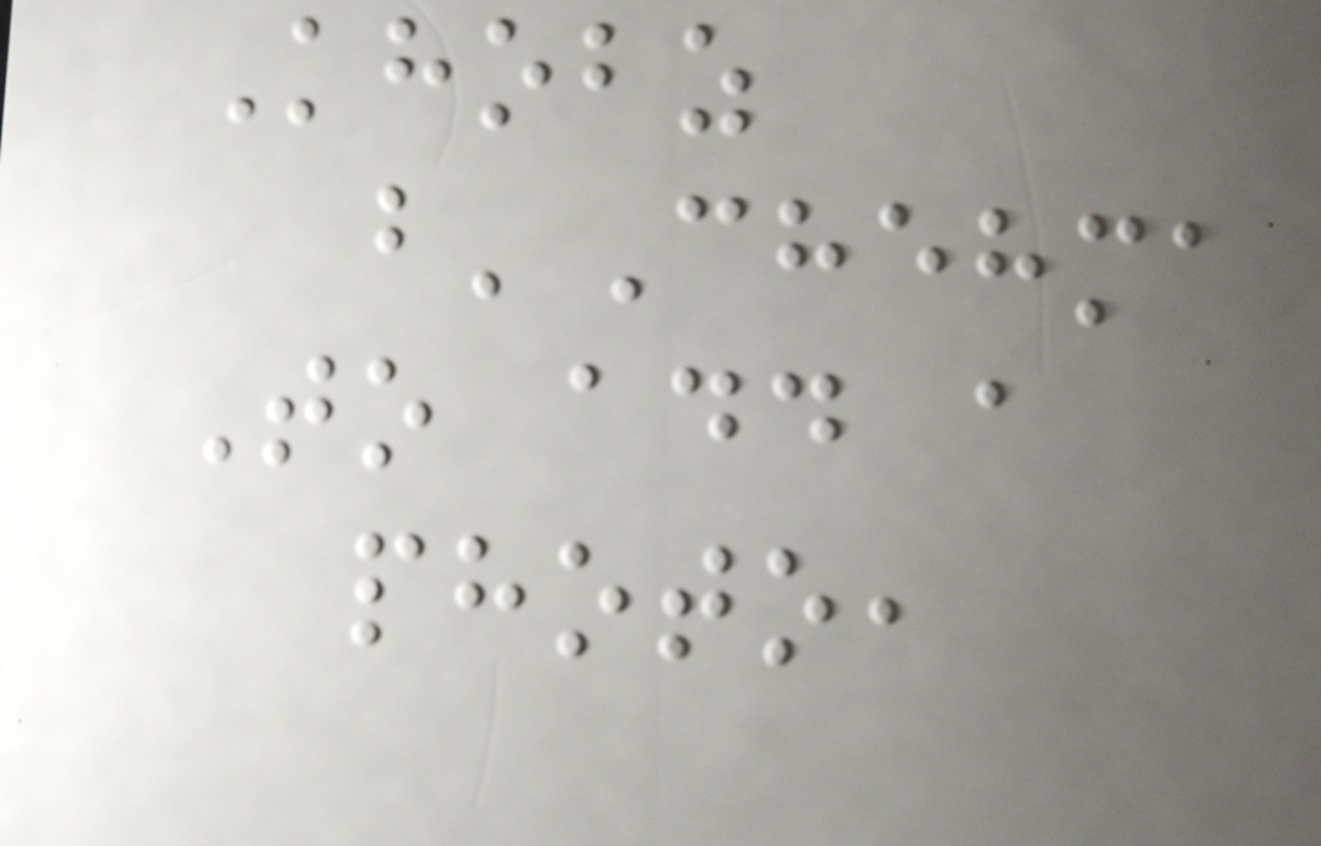Khobz
b'Chehma
To add a
photo,
